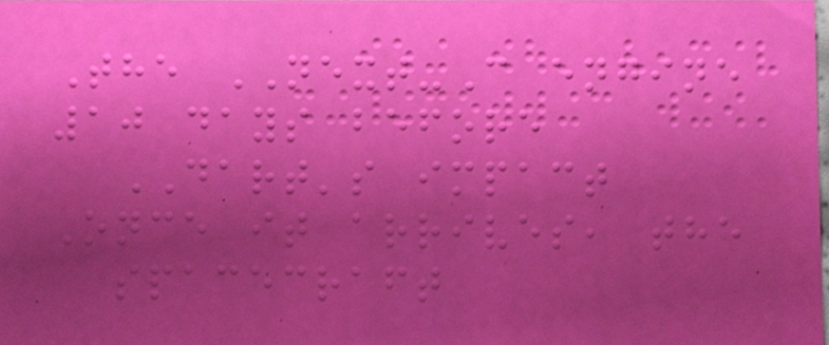The NEXT-C engine
10 days before
DART's impact
Once it arrives, the
spacecraft
